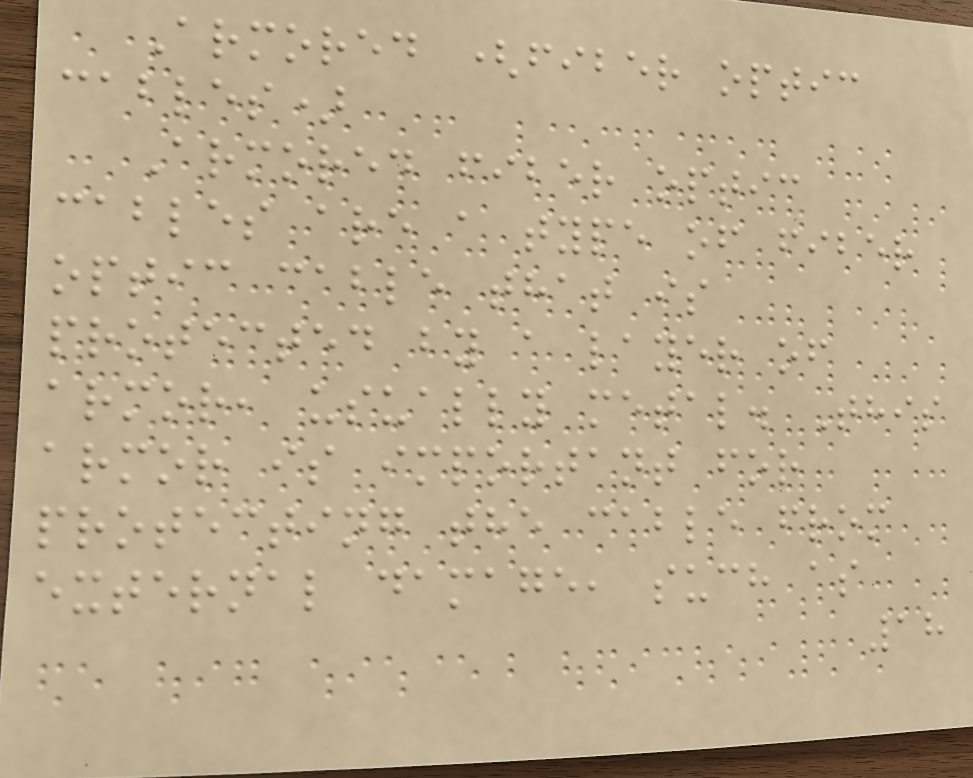Armored (fiber optic
cables)
Armored fiber optic
cables are a type of fiber
optic cable that is
protected by a layer of
armor, usually metal. This
armor is important for
protecting the cable from
external damage, such as
18
